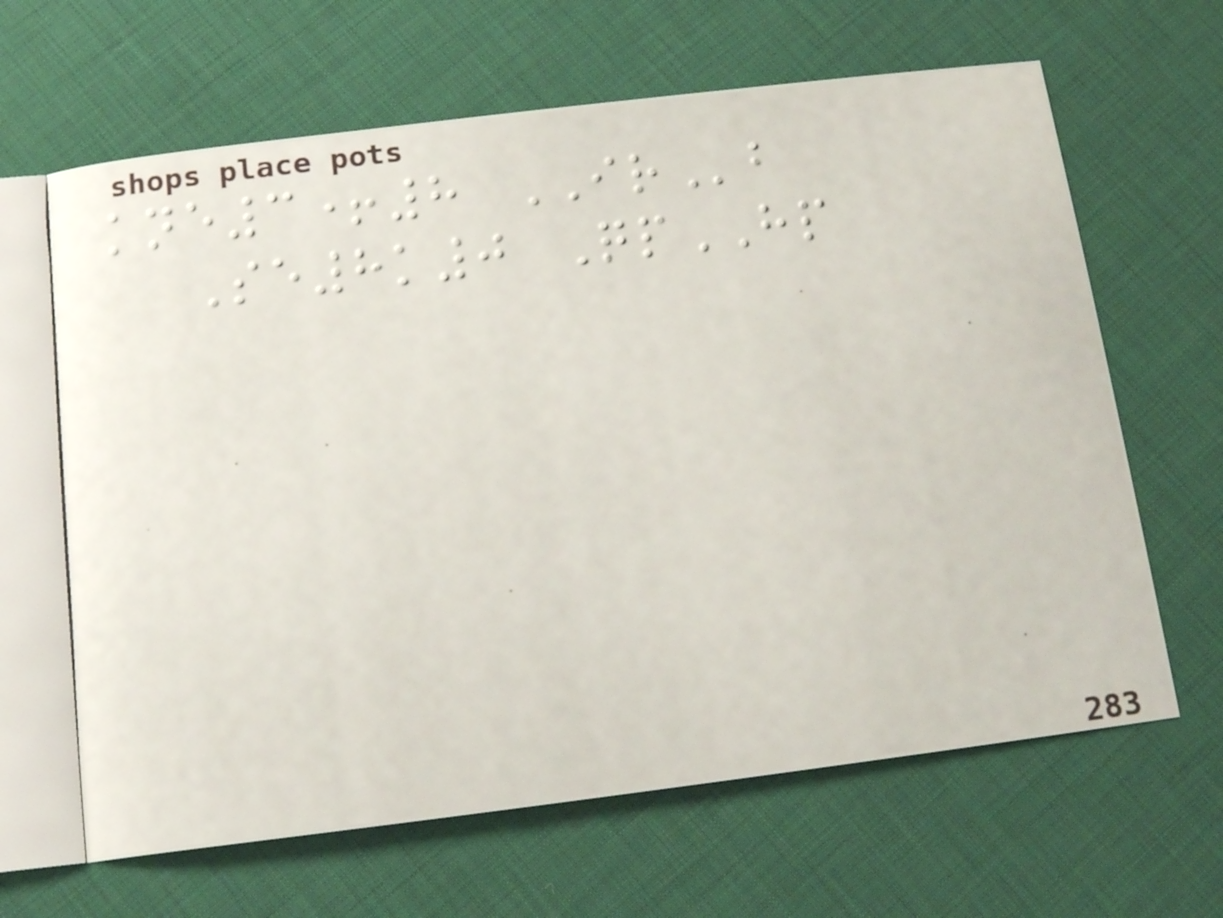kne3+8 IRb
Se8k0 QpHP
